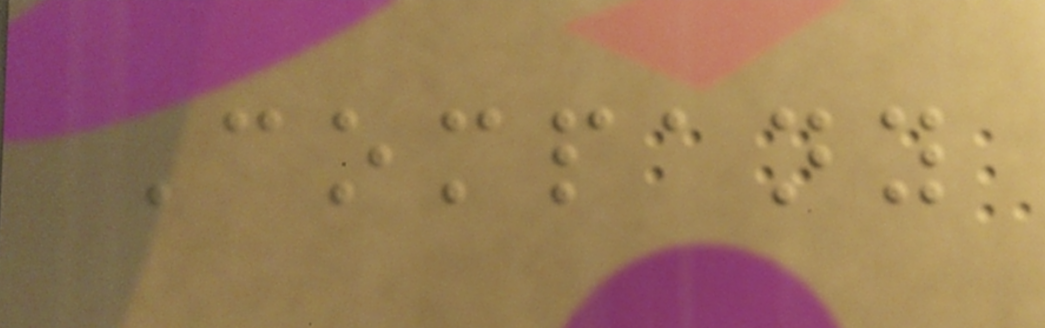Company
